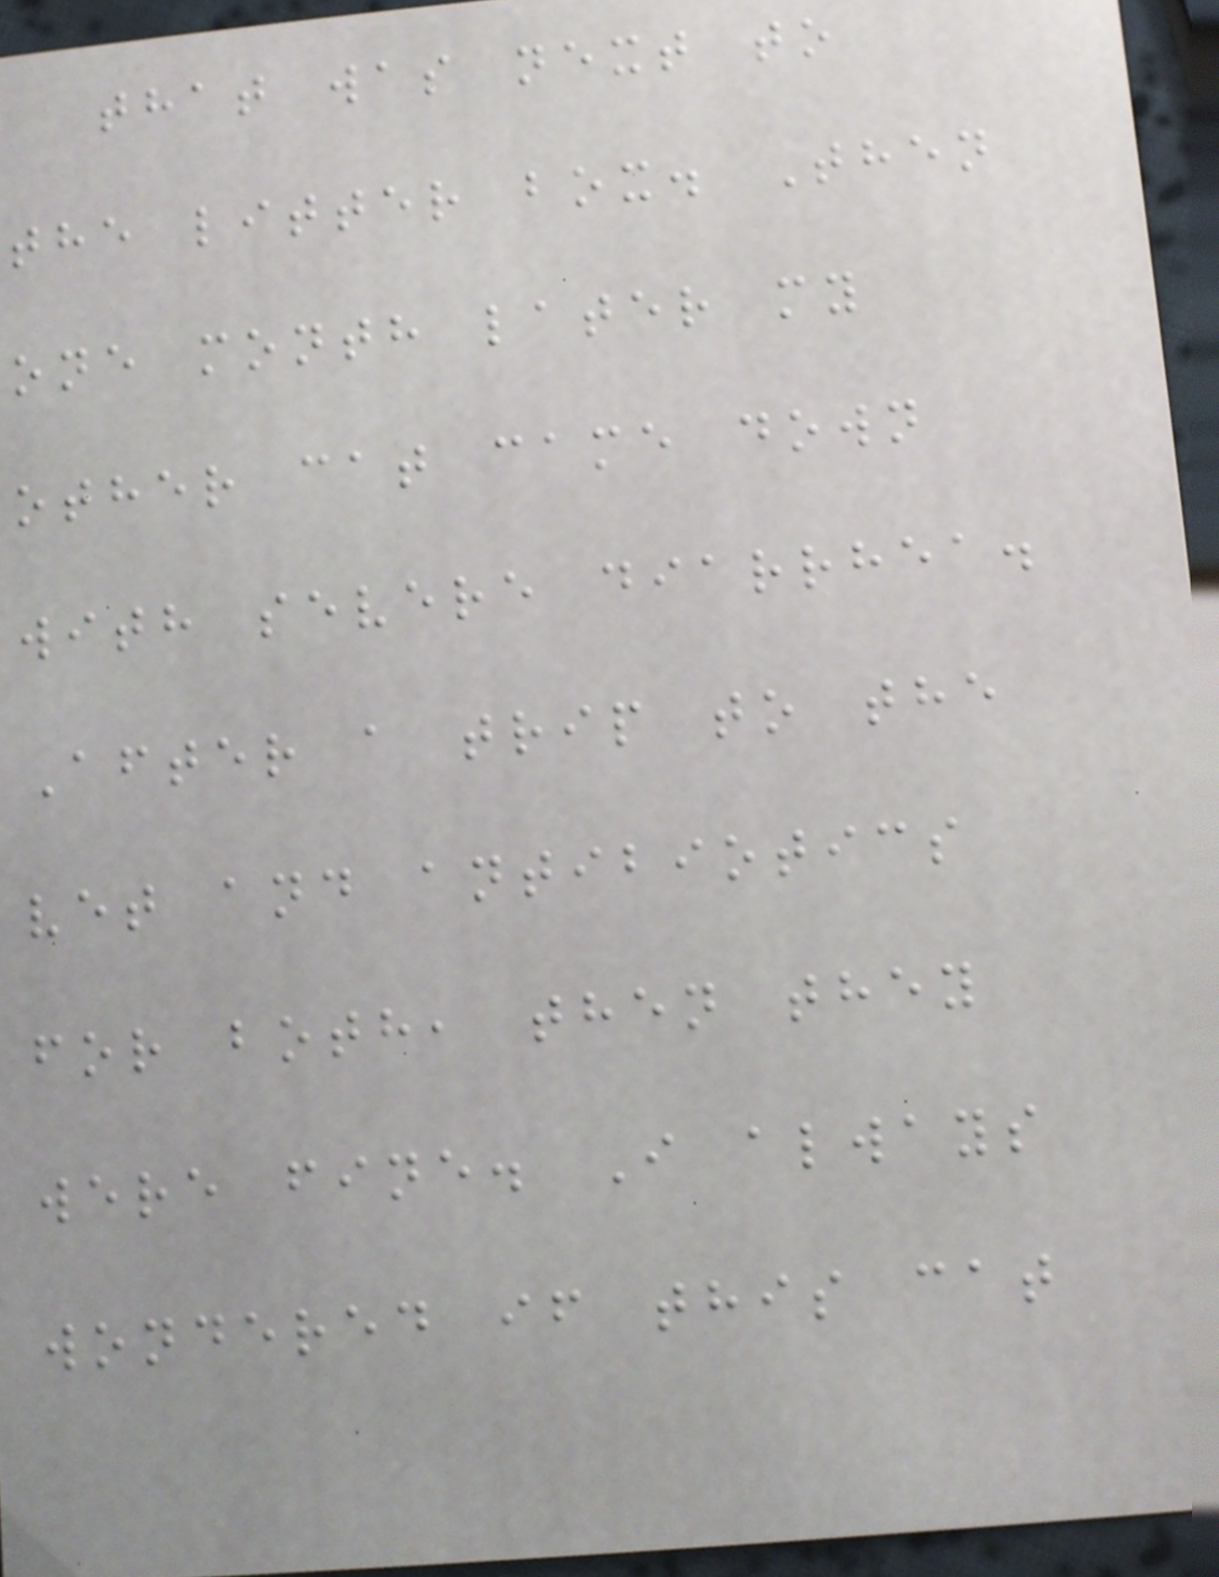that was next to
the litter box. Then
one month later my
other cat came down
with severe diarrhea.
After a trip to the
vet and antibiotics
for both, then they
were fine. I always
wondered if this cat
